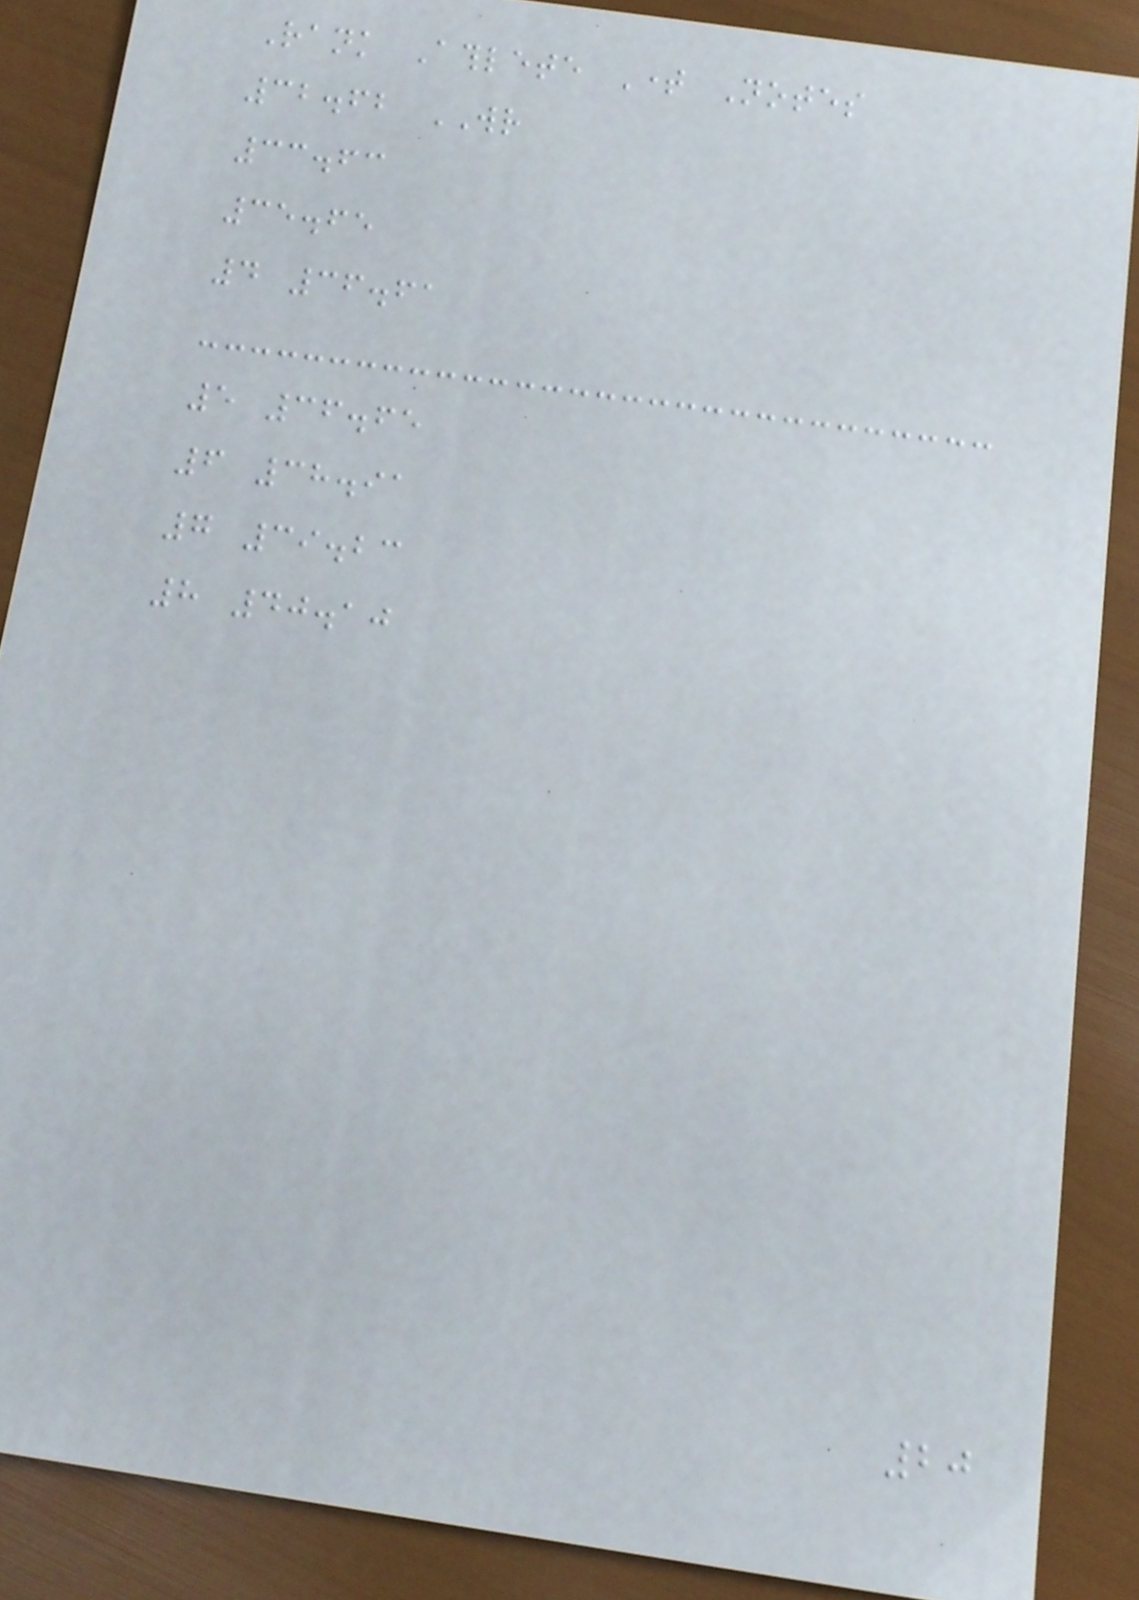Rank Athlete Time Notes
32.62 WR
33.63
35.65
4 36.61
5 36.65
6 38.91
7 39.23
8 40.10
20
